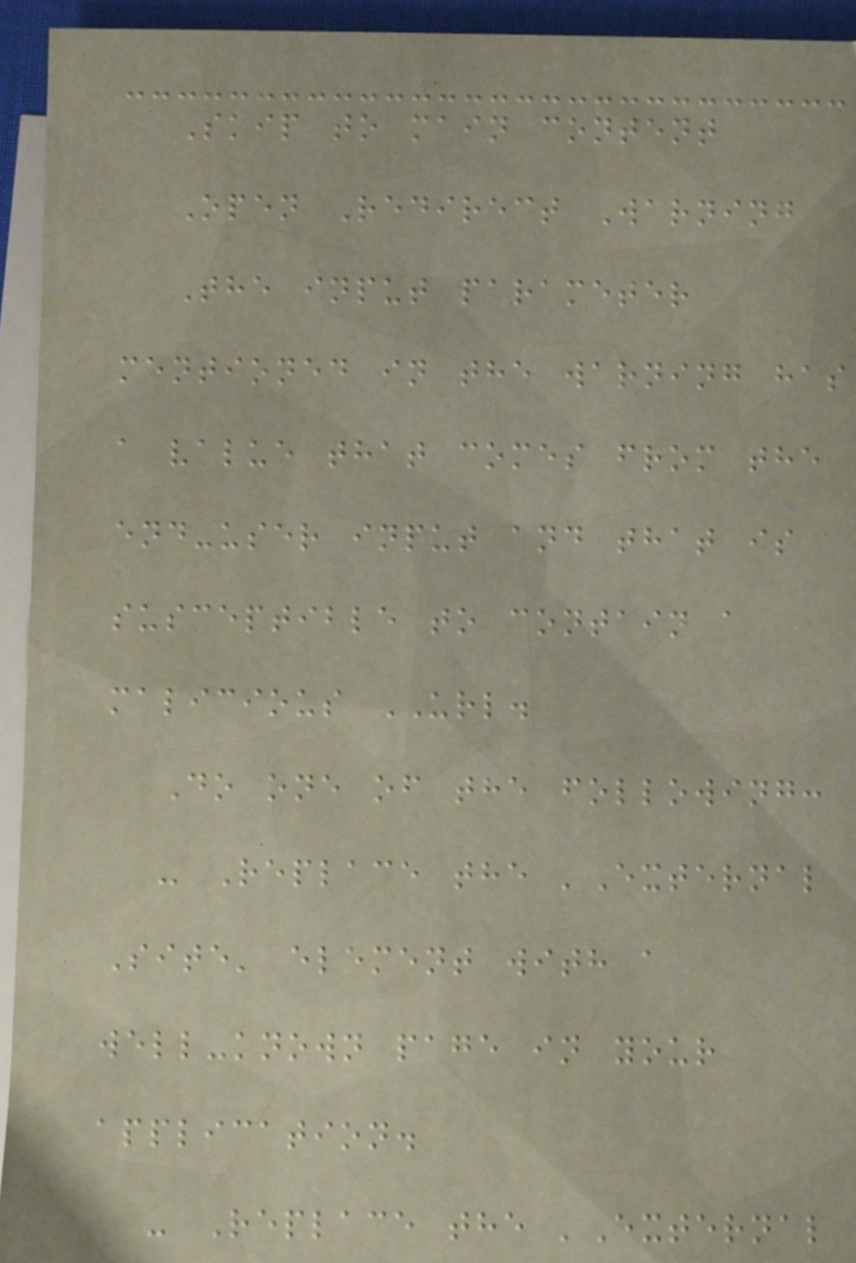Skip to main content
Open Redirect Warning
The input parameter
mentioned in the warning has
a value that comes from the
end-user input and that is
susceptible to contain a
malicious URL.
Do one of the following:
- Replace the 'External
Site' element with a
well-known page in your
application.
- Replace the 'External
